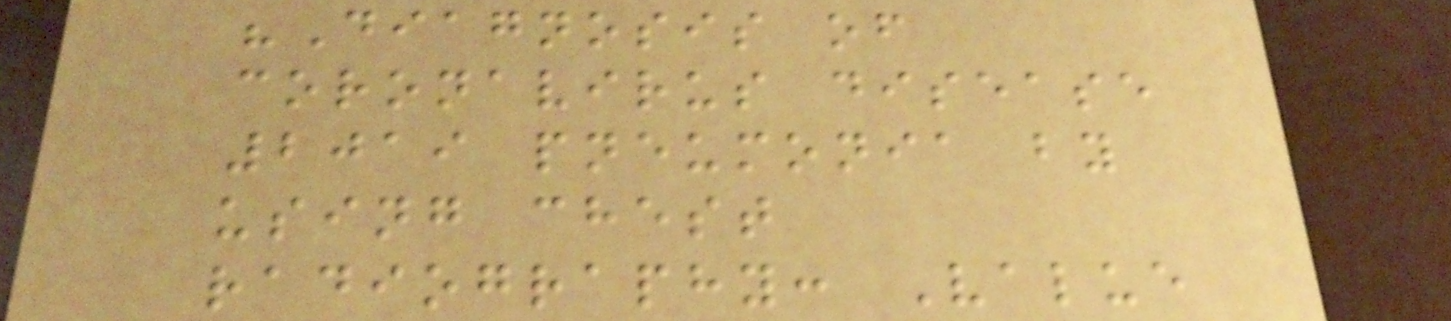"Diagnosis of
coronavirus disease
2019 pneumonia by
using chest
radiography: Value
